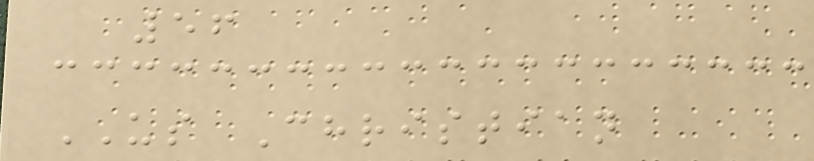56
US Christian
